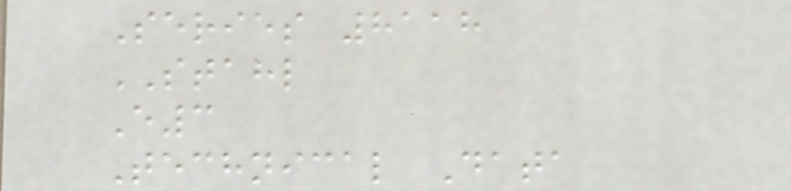Series 8118
STAHL
E3
Technical Data
